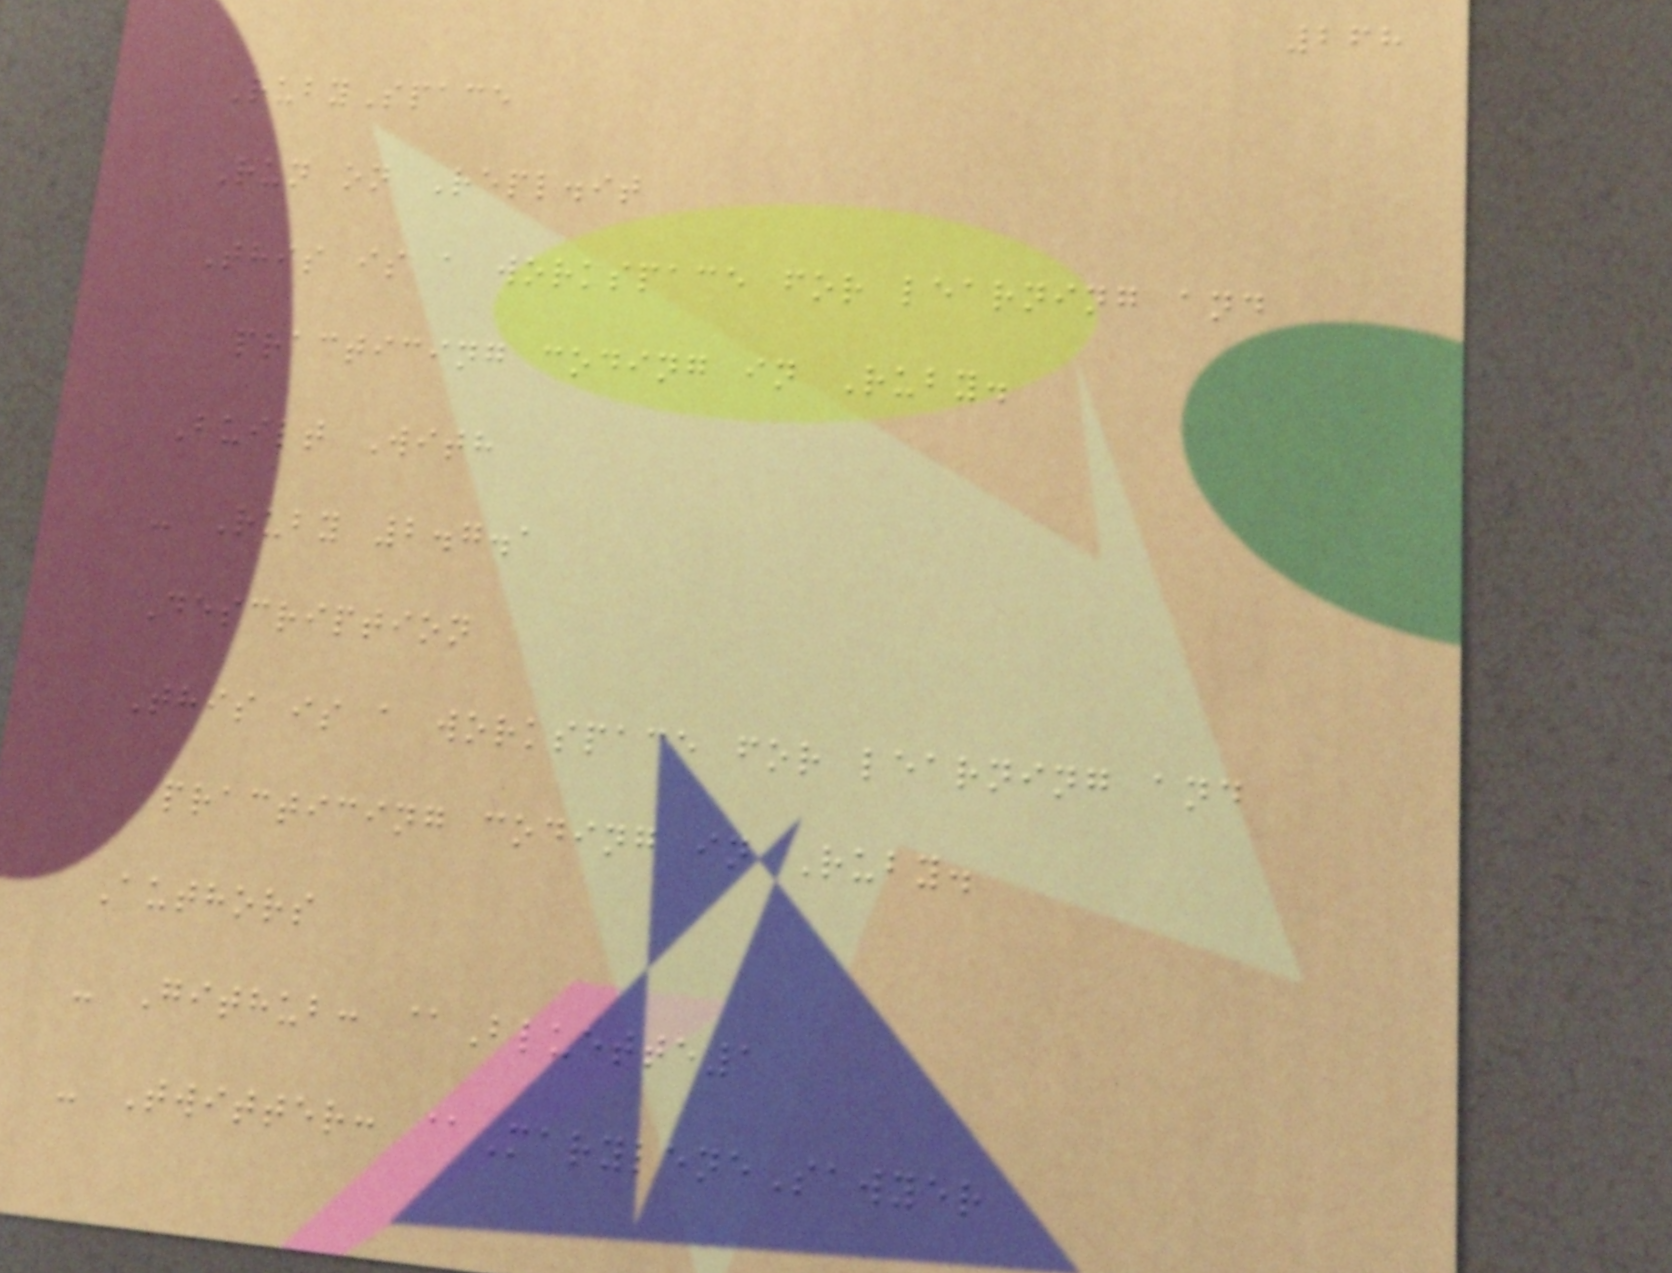268
RubySpace
Run on Repl.it
This is a workspace for learning and
practicing coding in Ruby.
Built With
- Ruby 2.7.1
Description
This is a workspace for learning and
practicing coding in Ruby.
Authors
- Github: @Bluette1
- Twitter: @MaryleneSawyer
